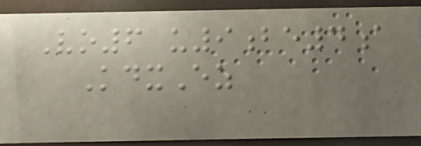Vo6 u9be4a
KdxEz
